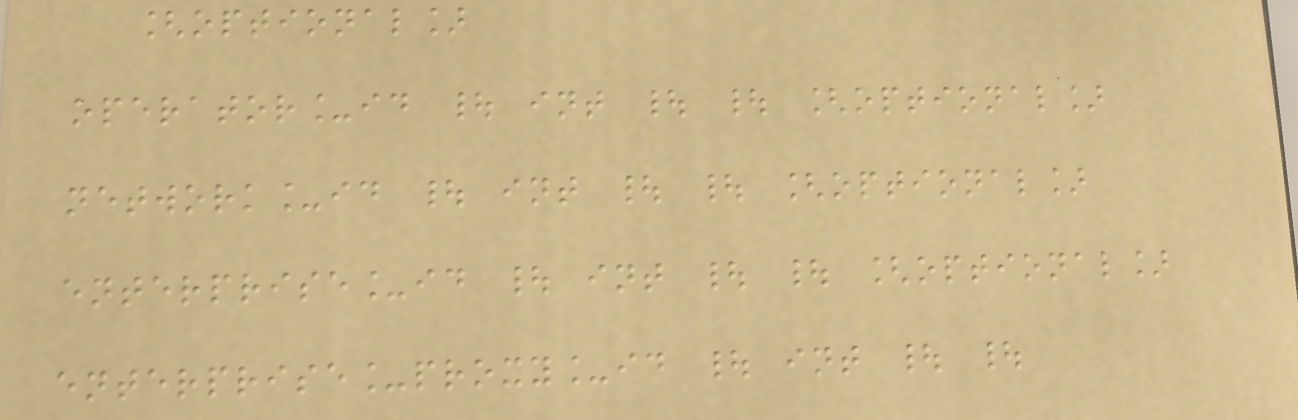[optional]
operator_id | int | | [optional]
network_id | int | | [optional]
enterprise_id | int | | [optional]
enterprise_proxy_id | int | |
